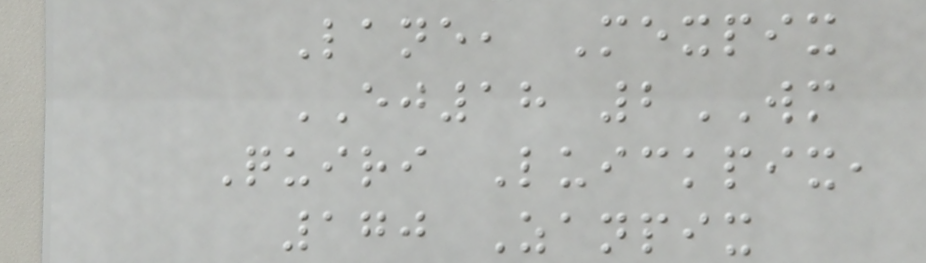Lane, Mexpix
EJ18 2WM
Quiri Luickpix,
170 Zanpix
